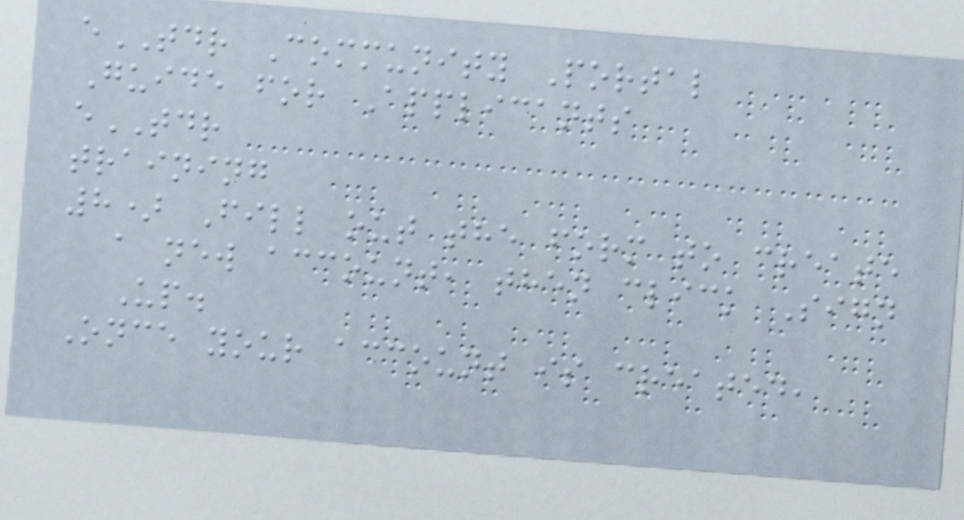eTDR Community Portal
Guide for Applicants
eTDR
training
8) Fill out the form to create
a new account, then click Sign
Up.
Once your account is created,
